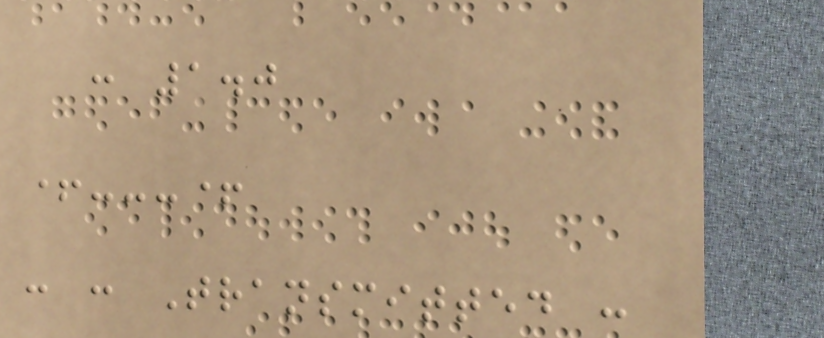: 1.0
+---+
: : Transmitted :
